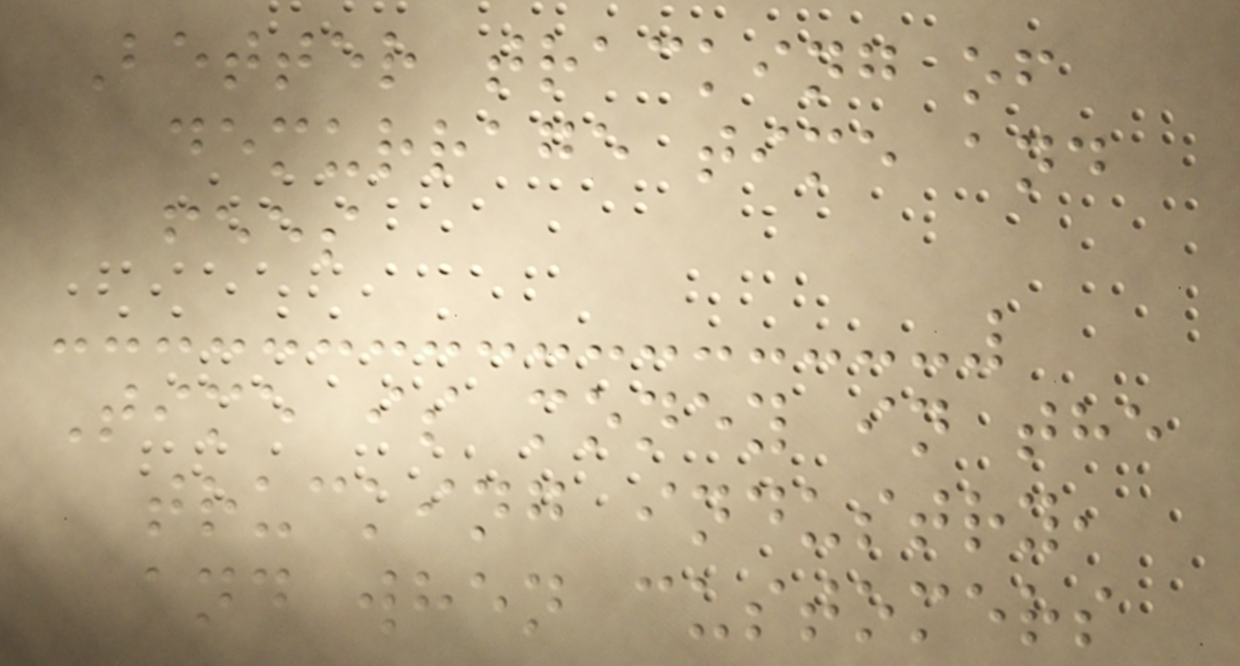Better tracking of
demurrage time and
fees
Time is money in the
trucking industry,
and when customers
